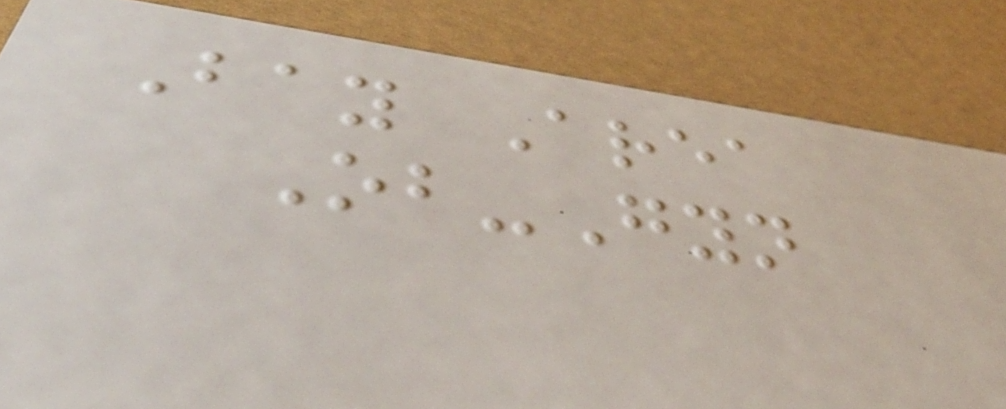Bay Area
Ob-Gyn
